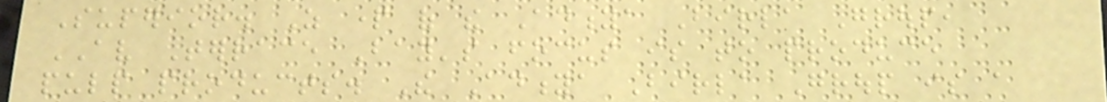Superior. As part of the Aditya Birla Group,
AV Terrace Bay's focus is to produce
pulp products. The Aditya Birla Group is a
